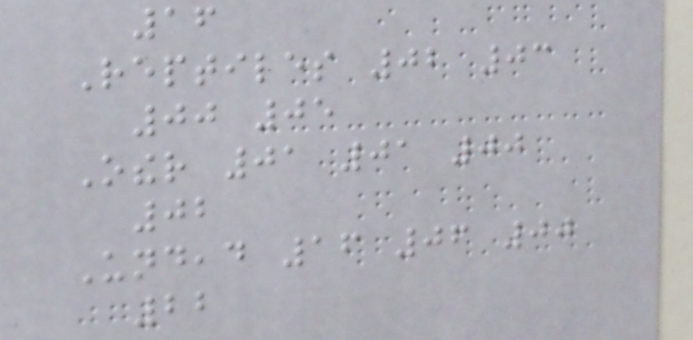16
Reptiles 02 03
00 05
Other 01 01 00
02
Undead 16 06 00
22
